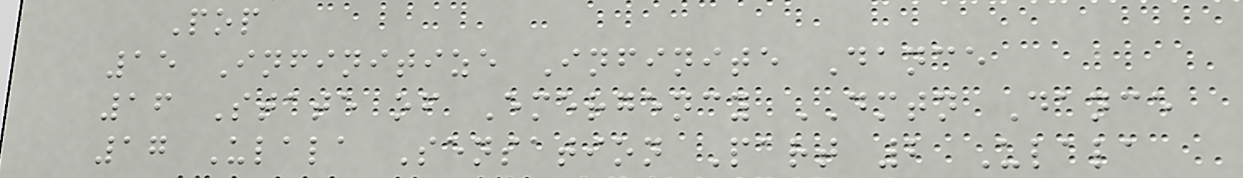Pop
15 Infinitize Infinite Dance
16 State of Emergency DMTN Dance
17 Ulala Sensation Part 2 Ulala
